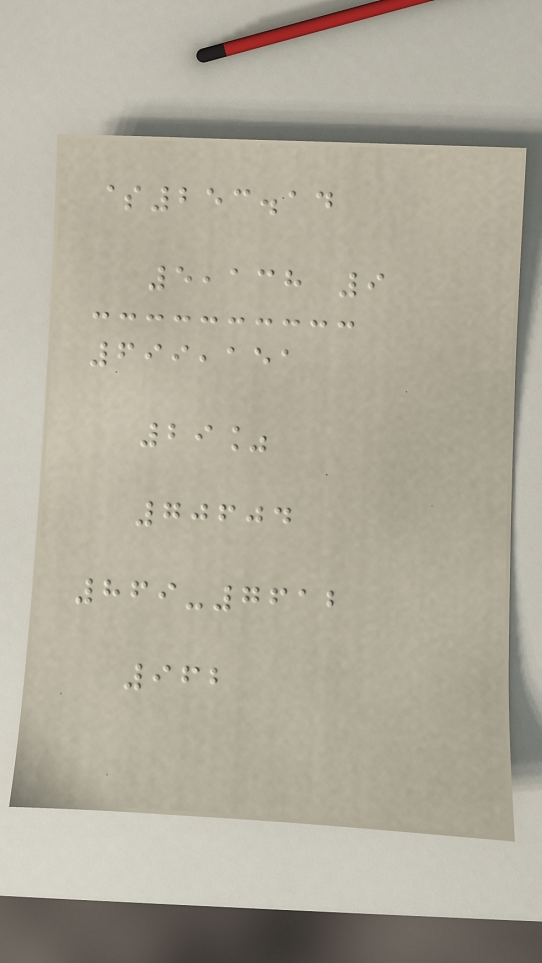$253.14
5,138 9
699,151
29%
70604
869-7612
962
